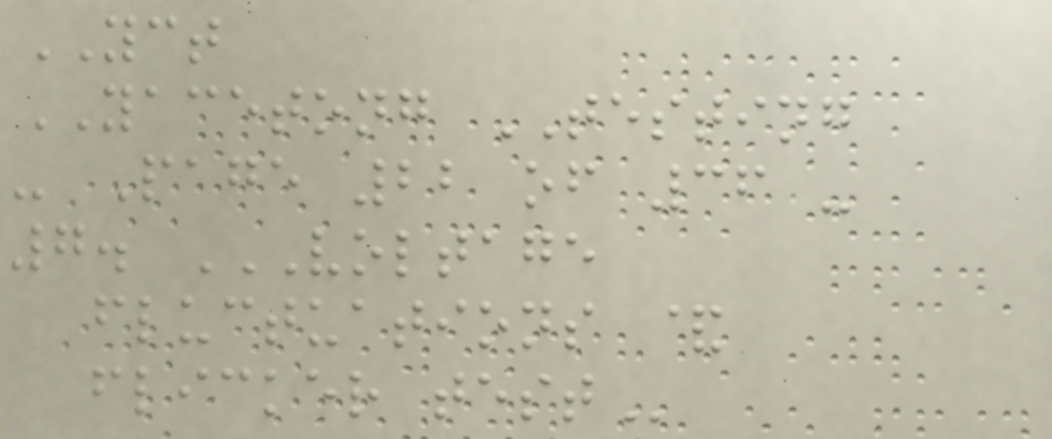YCT
YACETONG TESTING
- Page 22 of 36 -
7. VOLTAGE
FLUCTUATIONS &
FLICKER TEST
